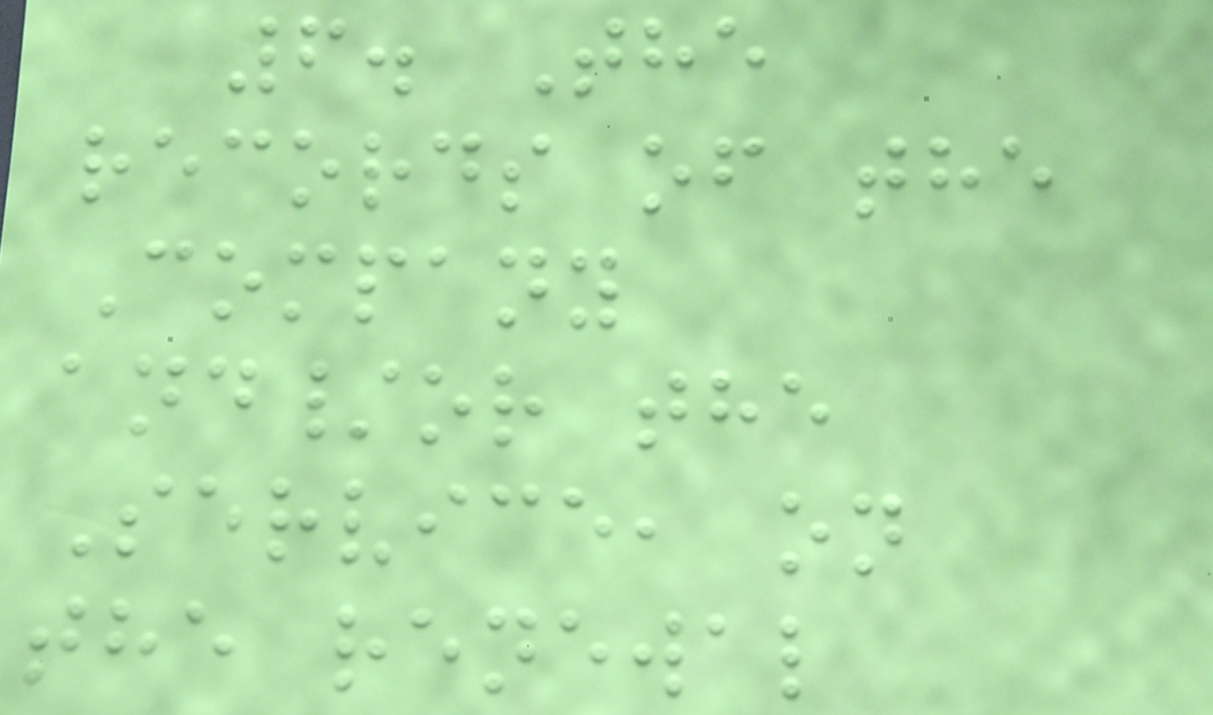6. The
records of the
Company
and/or the
Service, on
the renewal
